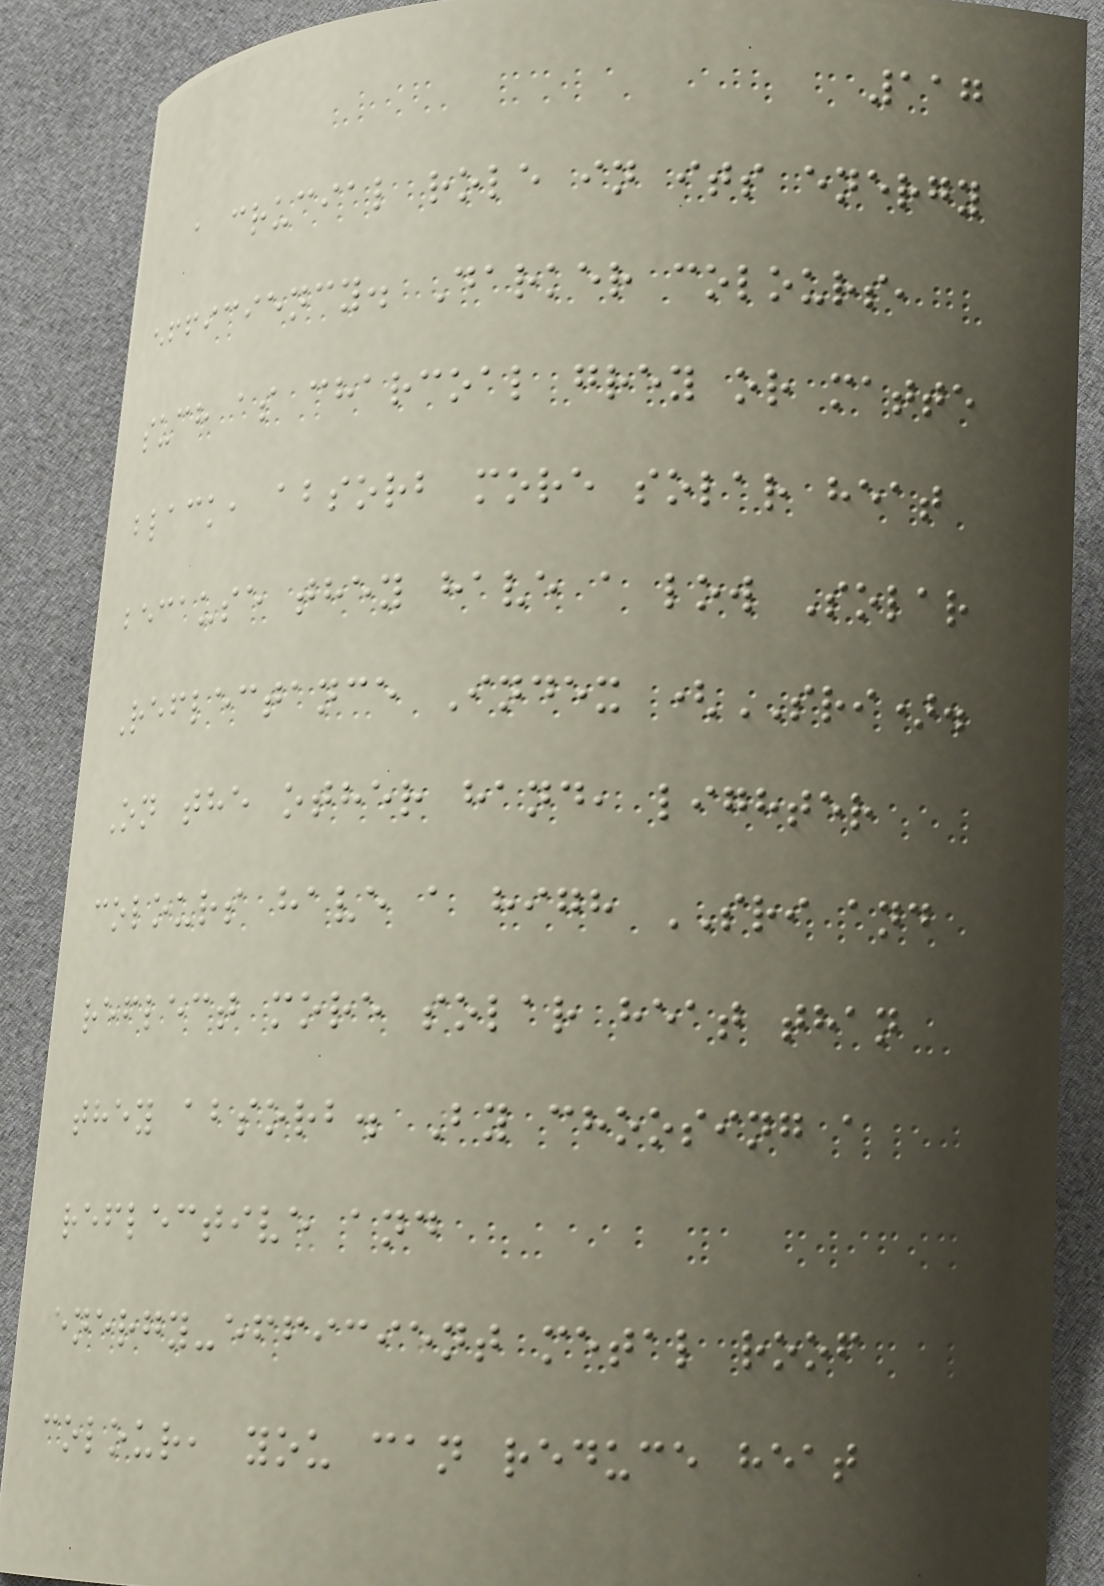117
a crucial role in its energy
efficiency. Darker colours,
such as charcoal grey or matte
black, absorb more solar heat
because they have a low Solar
Reflectance Index (SRI).
On the other hand, lighter
colours have a high SRI and
reflect more solar heat than
they absorb. By choosing a
reflective and
energy-efficient metal roof
colour, you can reduce heat
